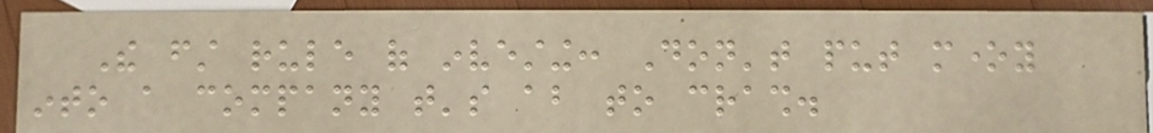The first rule of investing: Don't put money
into a company that's about to crash.
